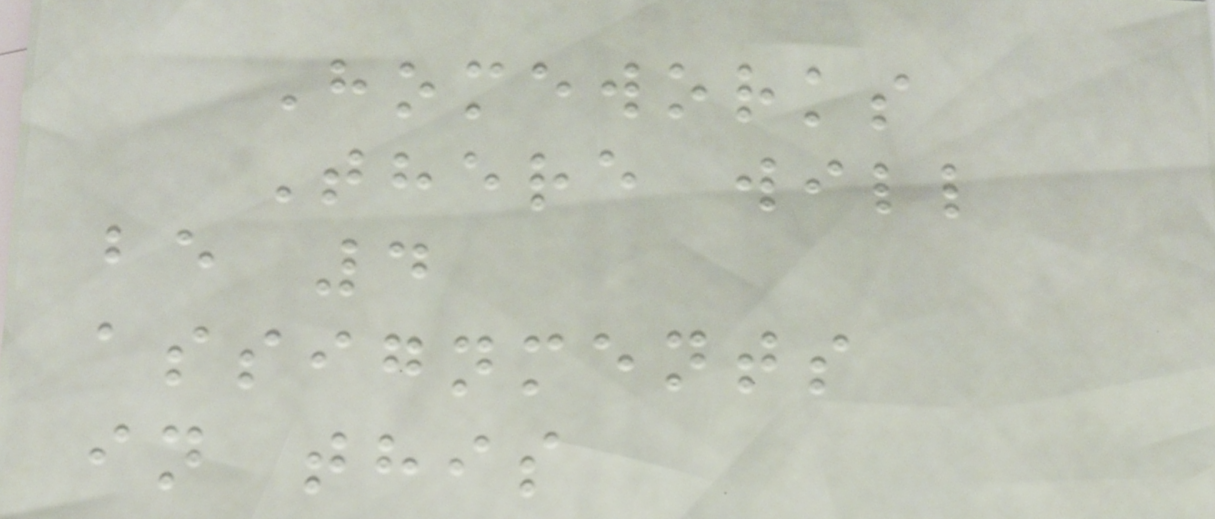Homeworks
There will
be 4
assignments
in this
